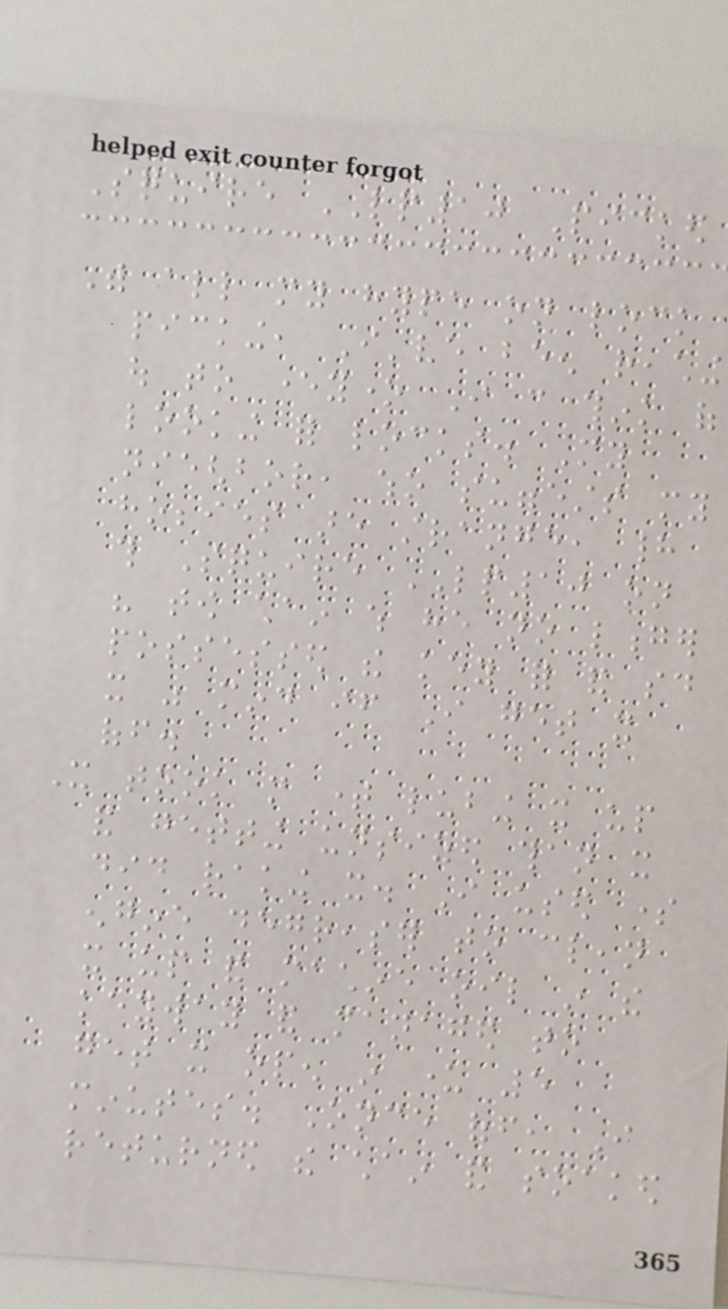Squire LP10 Picked
With all my hype on lock
picking, I've been reaching
out to everyone I can think of
looking for locks. My
nieghbor, who suggests my
hobbies are strange, had
this Squire LP10 on
his tow chain which he no longer
possessed the key for and said
it was mind if I get it
off.
It took more time lubing it up
and getting unsized than it
did raking it. I used some
engine degreaser to clean
it up and machine oil in the
keyway and managed to
get it open in under 5
minutes. Once off, I
returned the chain and soaked
